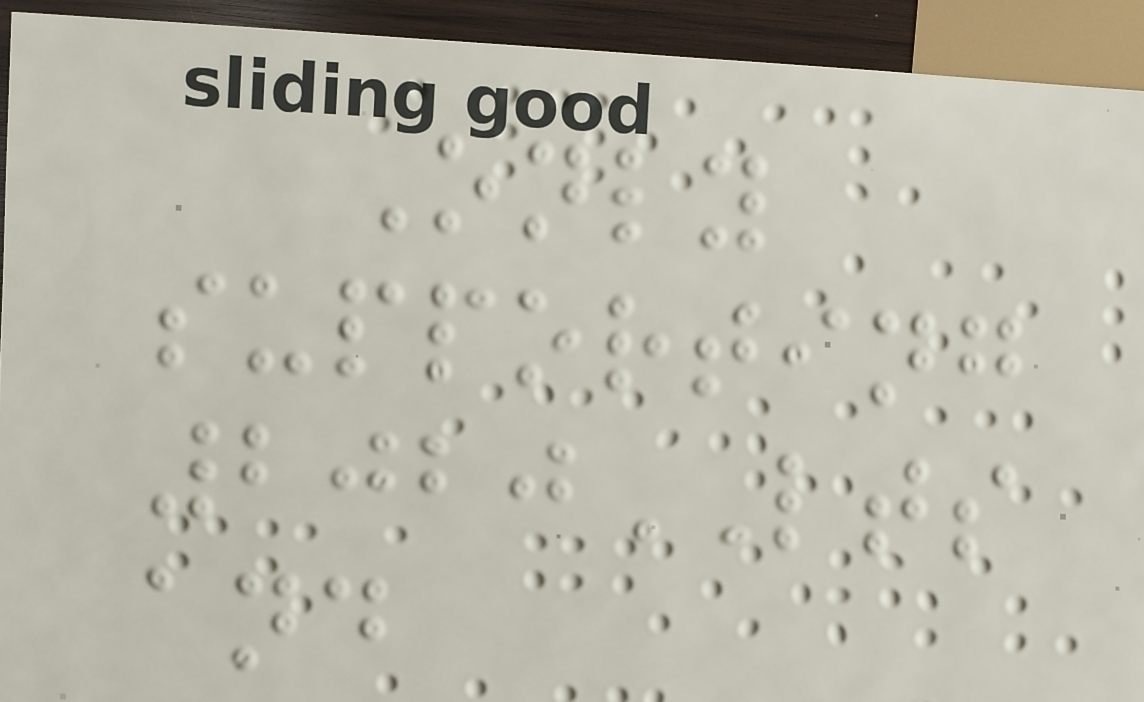Only
supporting
2020LTS
and
